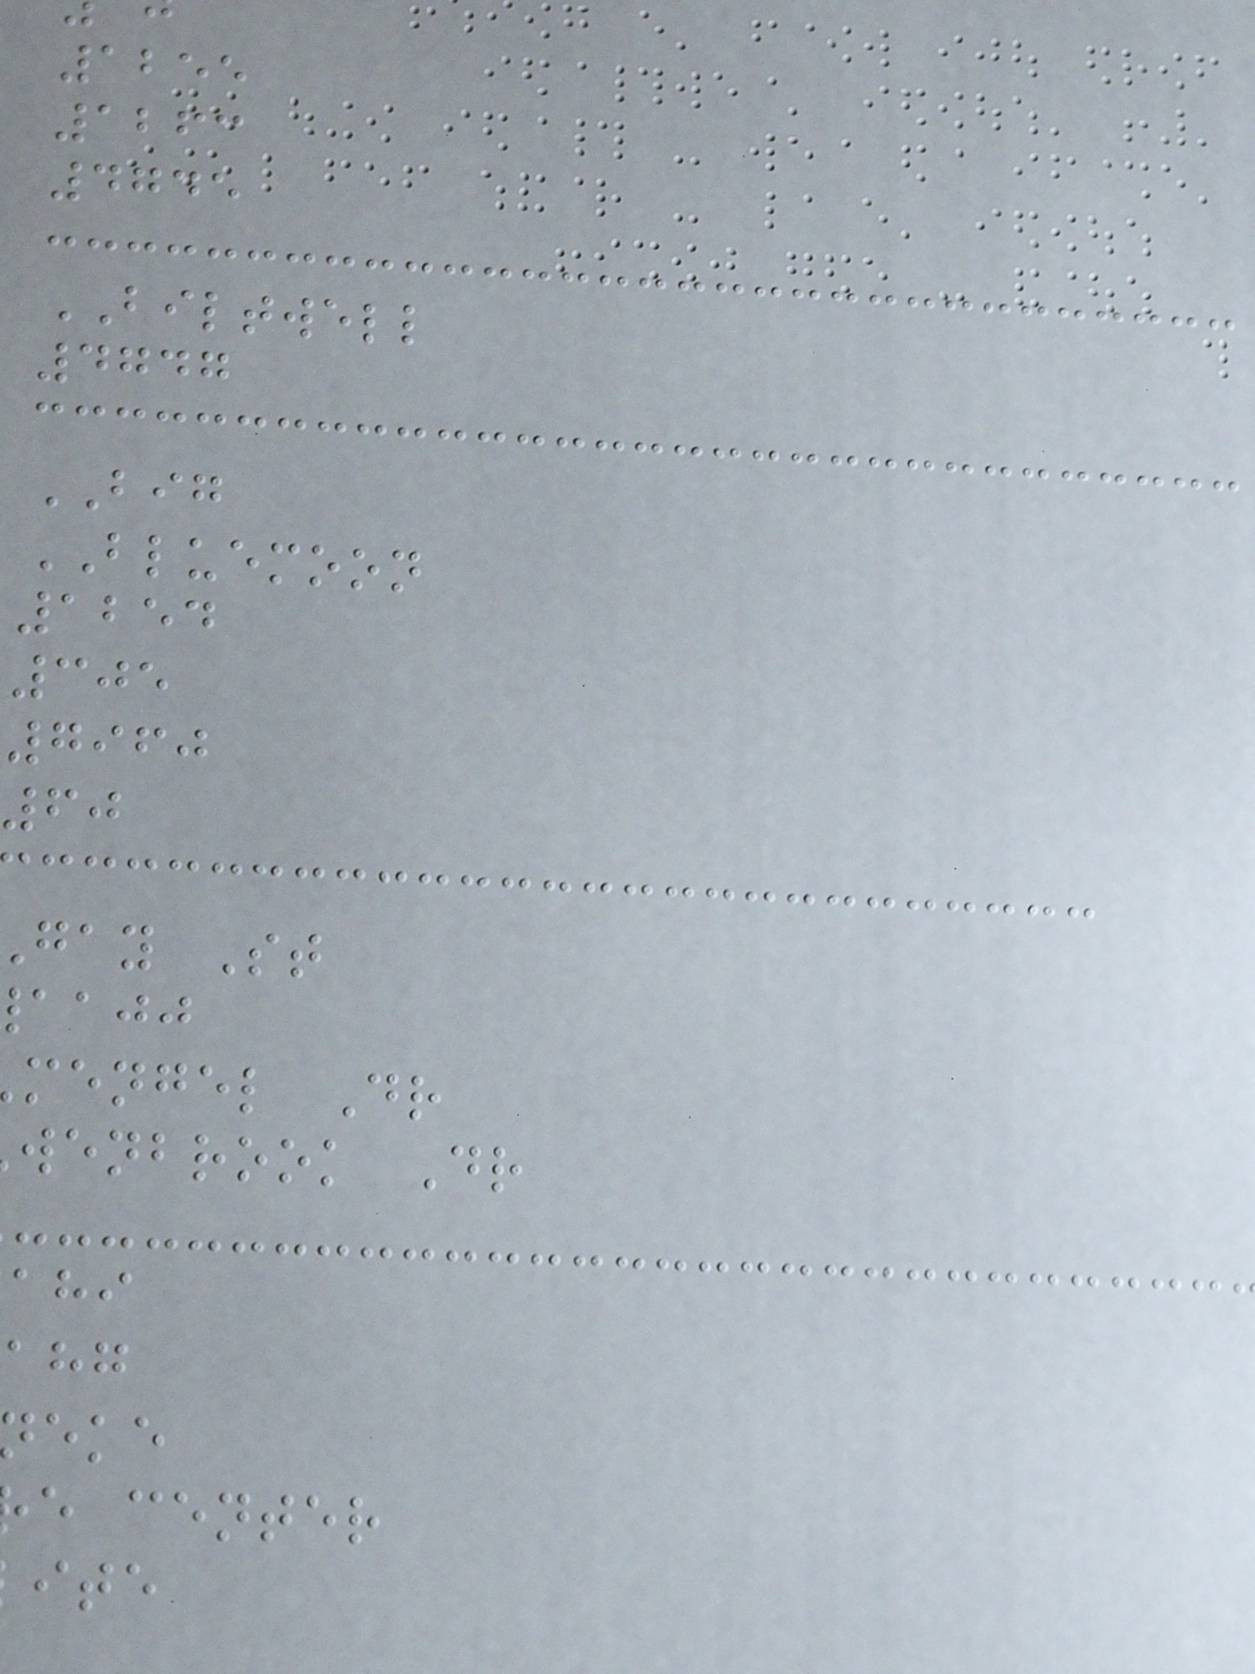1255
1263
4745
BILTWELL
4747
BIG
BLUEMOON
1254
305
7960
60
gay St
aajj
mengel Dr
wenbrook Dr
e center
